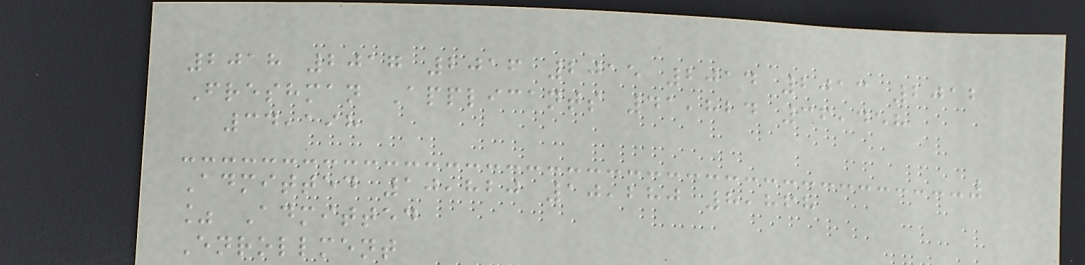2018 2017 2016 2015 2014 2013 2012
Freshman Applicants 41,824 36,458
34,198
Admitted 10,820 10,280 8,868
% Admitted
Enrollment
